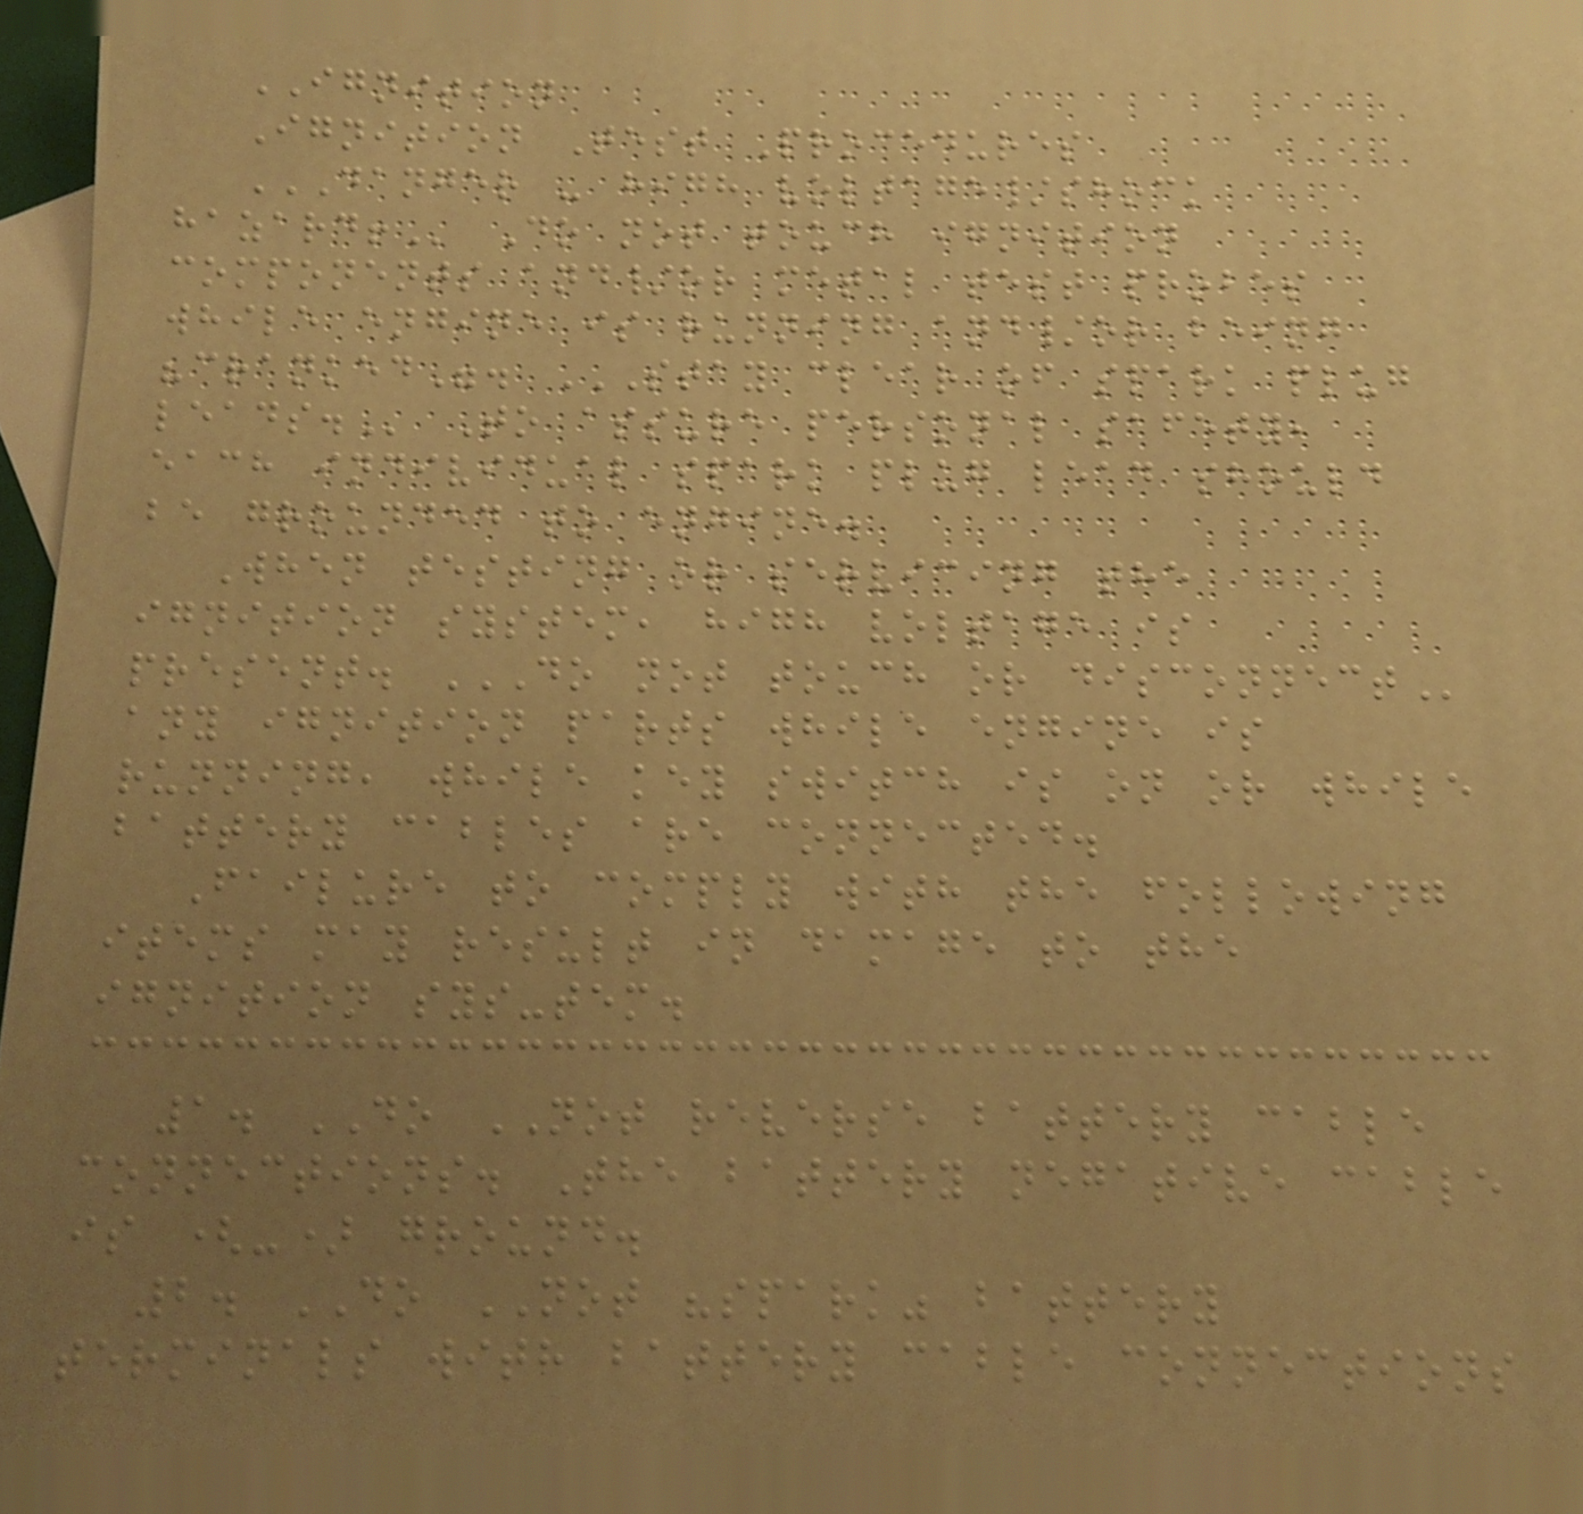IGNITION
Ignition Test Procedures
DANGER - HIGH VOLTAGE/SHOCK
HAZARD! Do not touch ignition
components and/or metal test probes
while engine is running and/or being
"cranked". STAY CLEAR OF SPARK PLUG
LEADS. To assure personal safety,
each individual spark plug lead should
be grounded to engine.
When testing or servicing the
ignition system, high voltage is
present. DO NOT TOUCH OR DISCONNECT
any ignition parts while engine is
running, while key switch is on or while
battery cables are connected.
Failure to comply with the following
items may result in damage to the
ignition sys-tem.
1. DO NOT reverse battery cable
connections. The battery negative cable
is (-) ground.
2. DO NOT "spark" battery
terminals with battery cable connections
